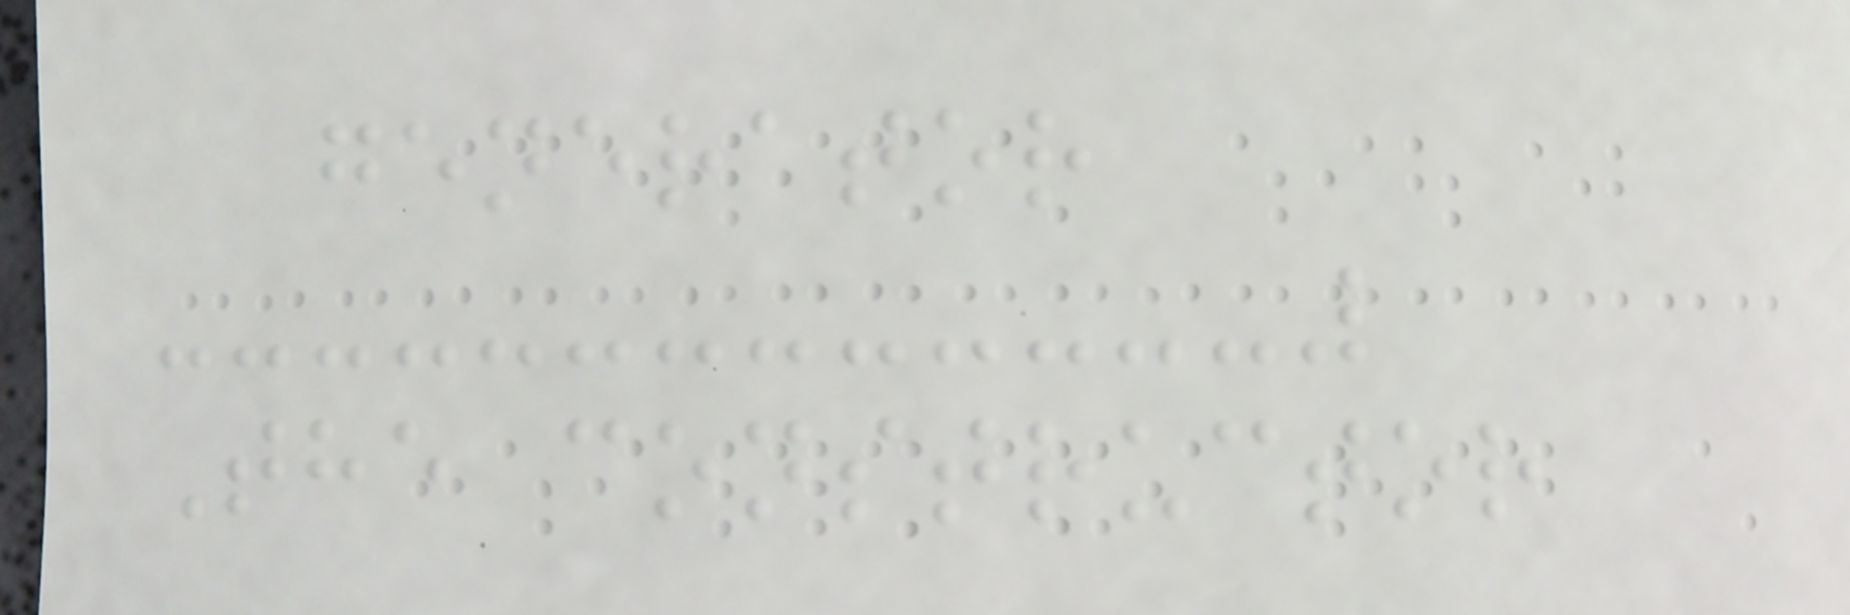generator
The constructor
